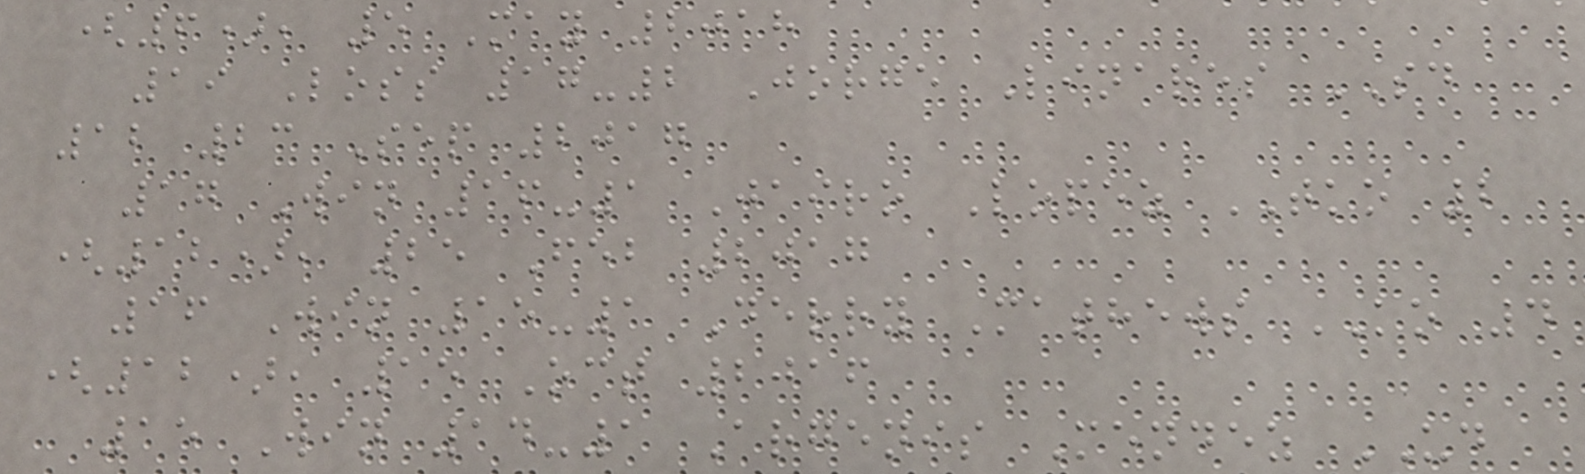(6), 5 May 2018
19 Loss 17-2 Jorge Linares SD
12 23 Sep 2017
17 Win 16-1 Jairo Lopez TKO 2
(12), 25 Feb 2017
16 Win 15-1 Derry Mathews KO 4
(12), 15 Oct 2016
15 Win 14-1 Argenis Mendez UD
